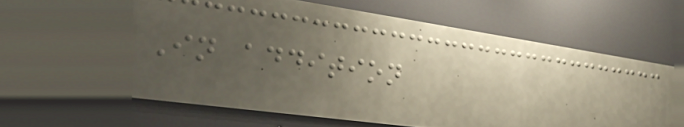In addition
